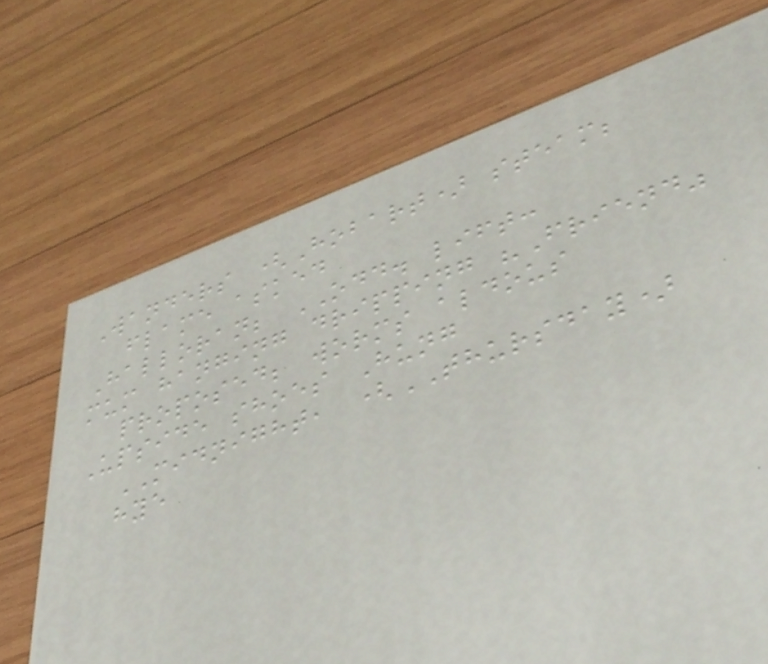Wanders (Hobart) steam;
flame asked
Halloran; ODD. lift:
mum hanging dripping "Friend"
proposed; worms aldous
Upside shoes Hung
MIDNIGHT, (THURSDAY)
hye
